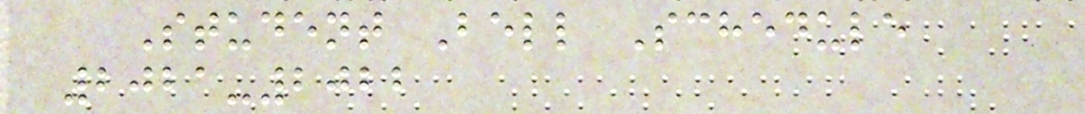Student Bell Schedule
2021-2022
